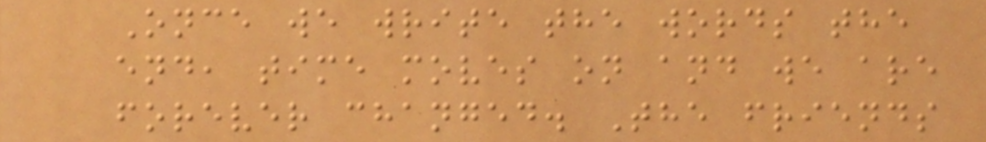Once we write the words the
end, time moves on and we are
forever changed. The friends
